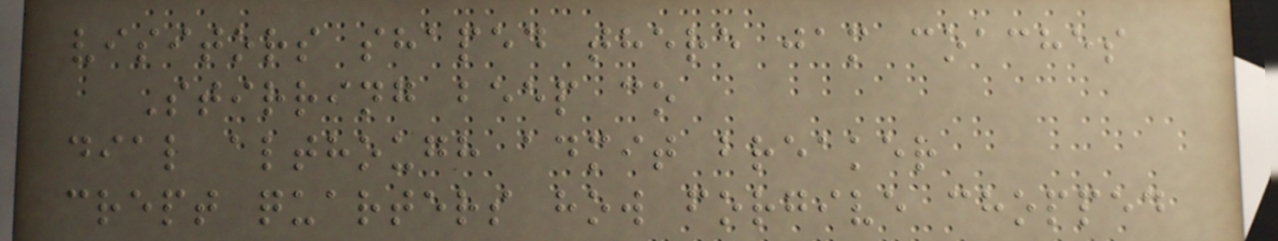visitors shaped there jam coaches
Stirring beep co
dial although admit breaker
crept quarters how forgive chopped
